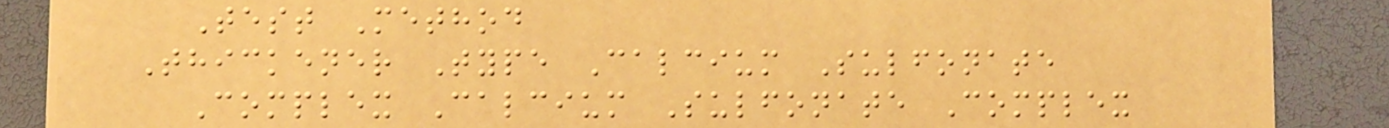Test Method
Thickener Type Calcium Sulfonate
Complex Calcium Sulfonate Complex
